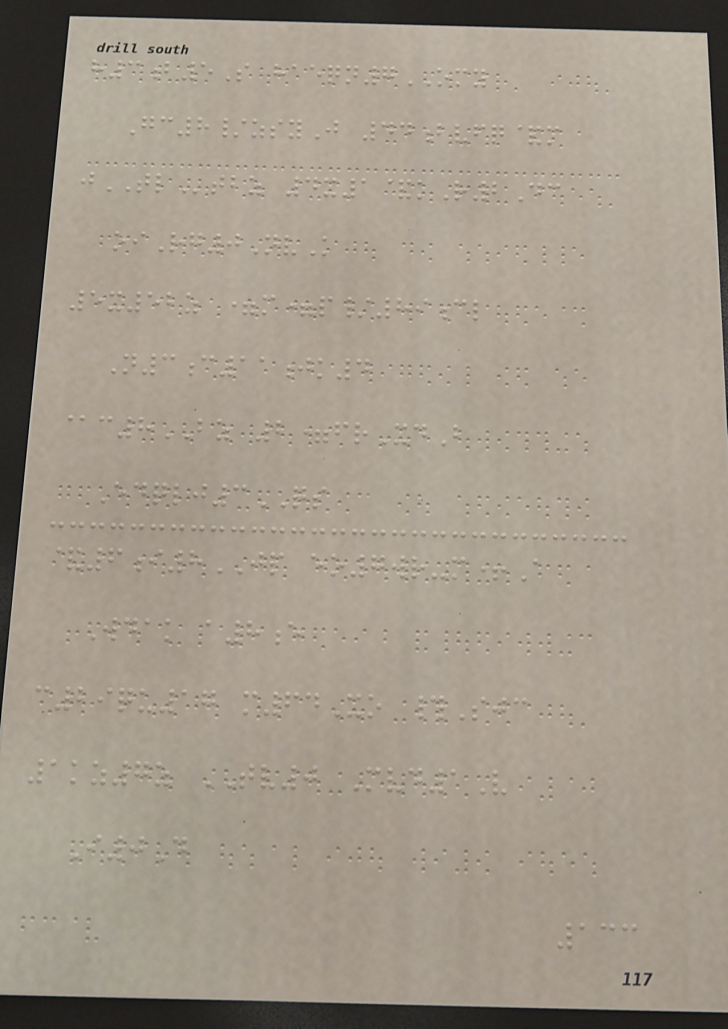h3b5S haeqn7OMY
Gc8/zsyJ 44bvfq&m
jTLtbz 4x1&kR2Dc
oiRg0NvK
5x52z =m=p/89cl
N3c11jk4
@c8BZ 2=frXdB
Edqlj3QS
&6i8JP eo7wr-m+A
Wdak a8e
c29qu17 m64Xo #Sjc
1kz7z TV0 Mvd1V
I0D
133
